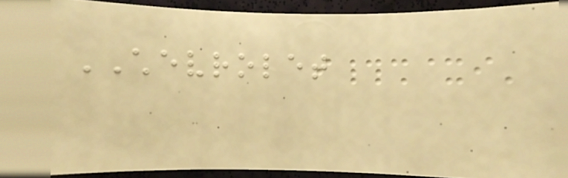CHEVROLET
